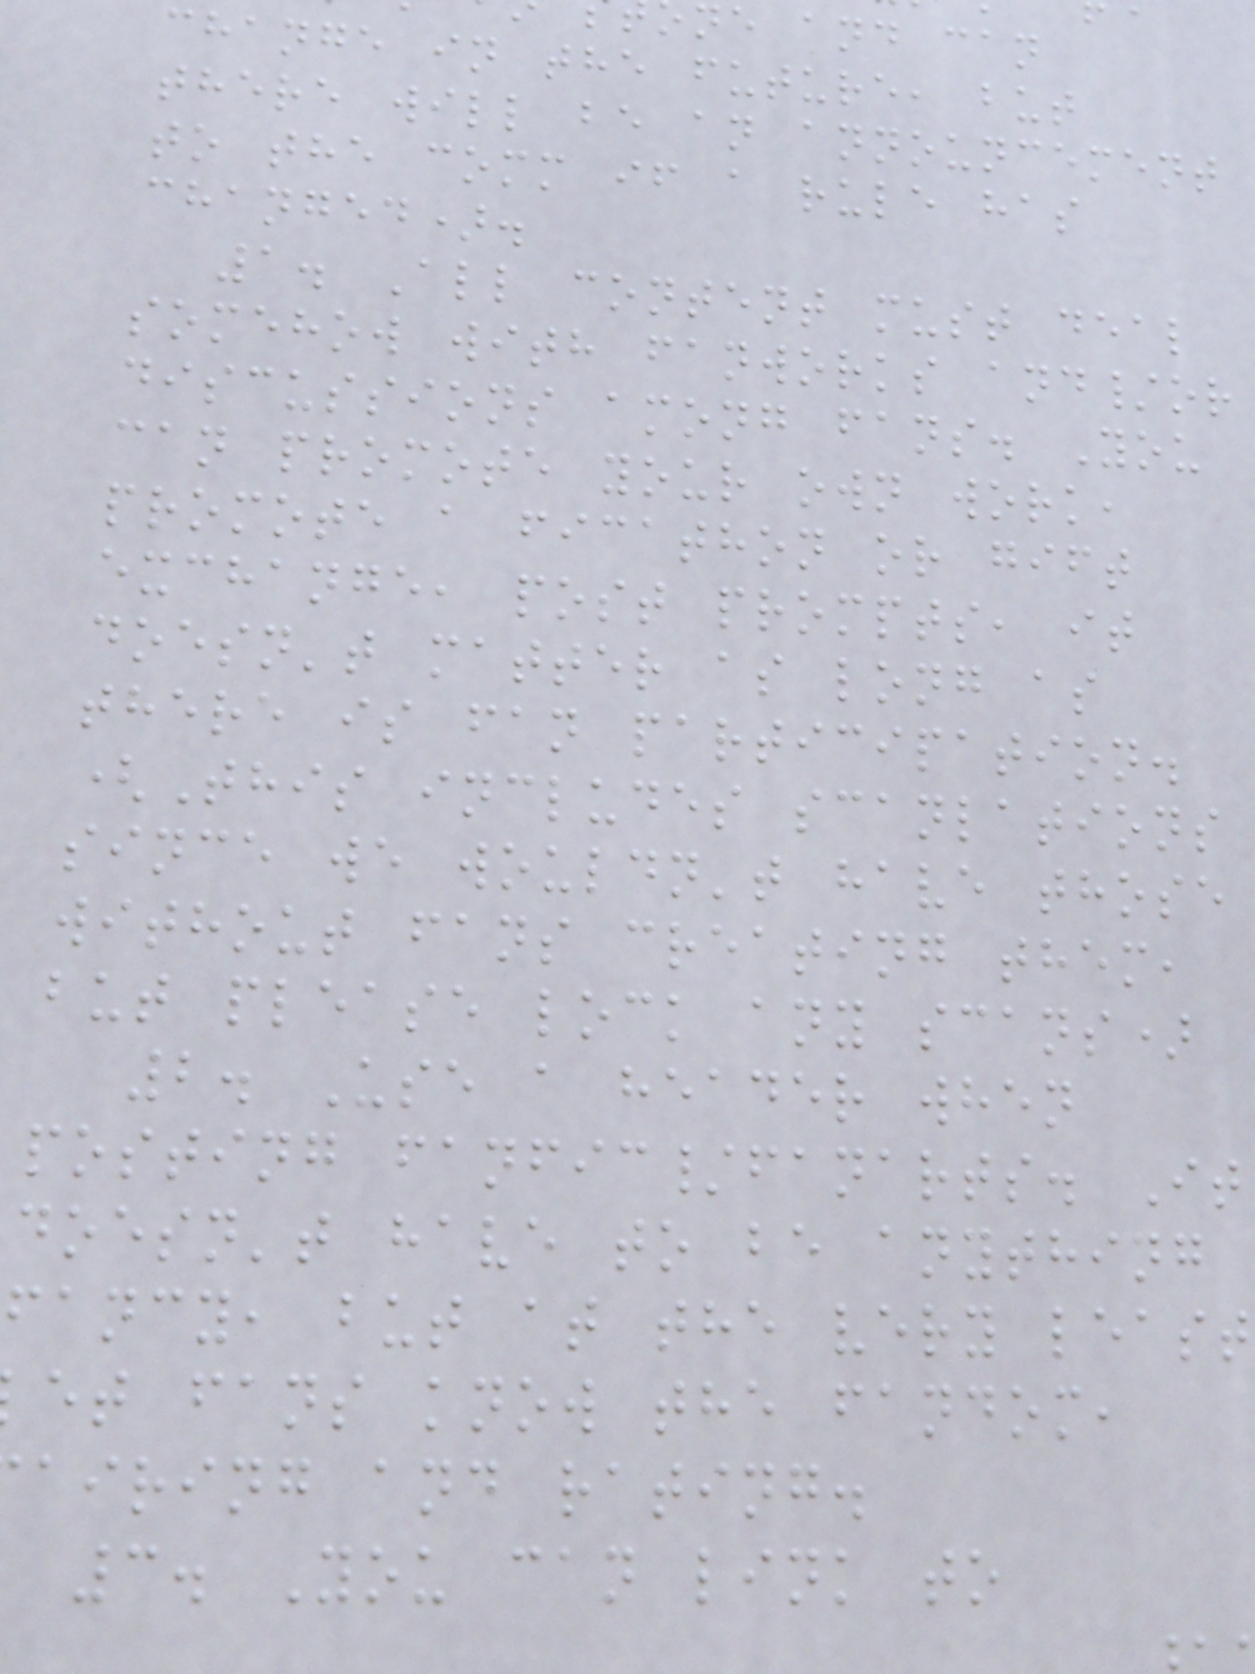ne and can
change in the future, but
there will be an announcement
to the comm if a rule has
changed).
1. All content must deal
somehow with fanworks and/or
discussions among fans. You
can promote your own work,
promote a ficathon or gift
exchange, post prompts, it
doesn't matter as long as
there is fan participation.
(This includes scanlations
since we wouldn't have those
without fans creating them,
but please lock any scans)
2. Use a header when
posting fanfic/fanarts. It
doesn't have to be anything
fancy, but at the very least
et fans know the fandom,
airing and rating.
3. You can link to
